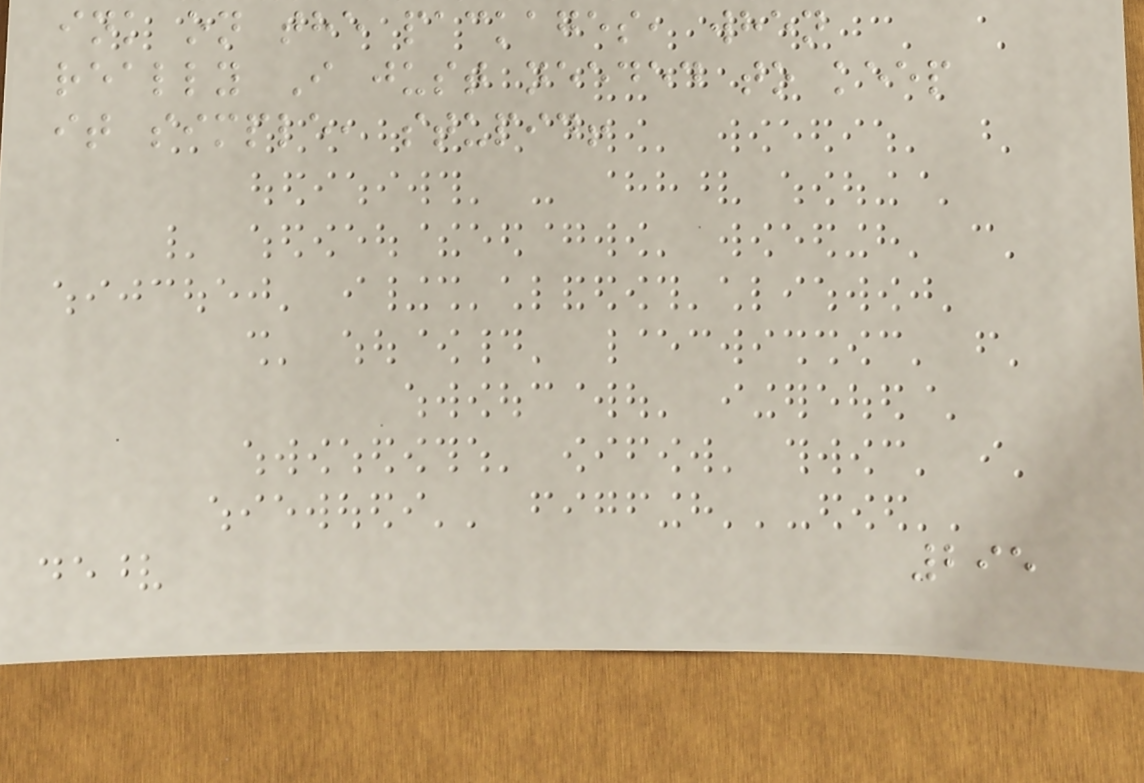ink on the packages, when
really I just needed to keep
it simple, stupid!
295
